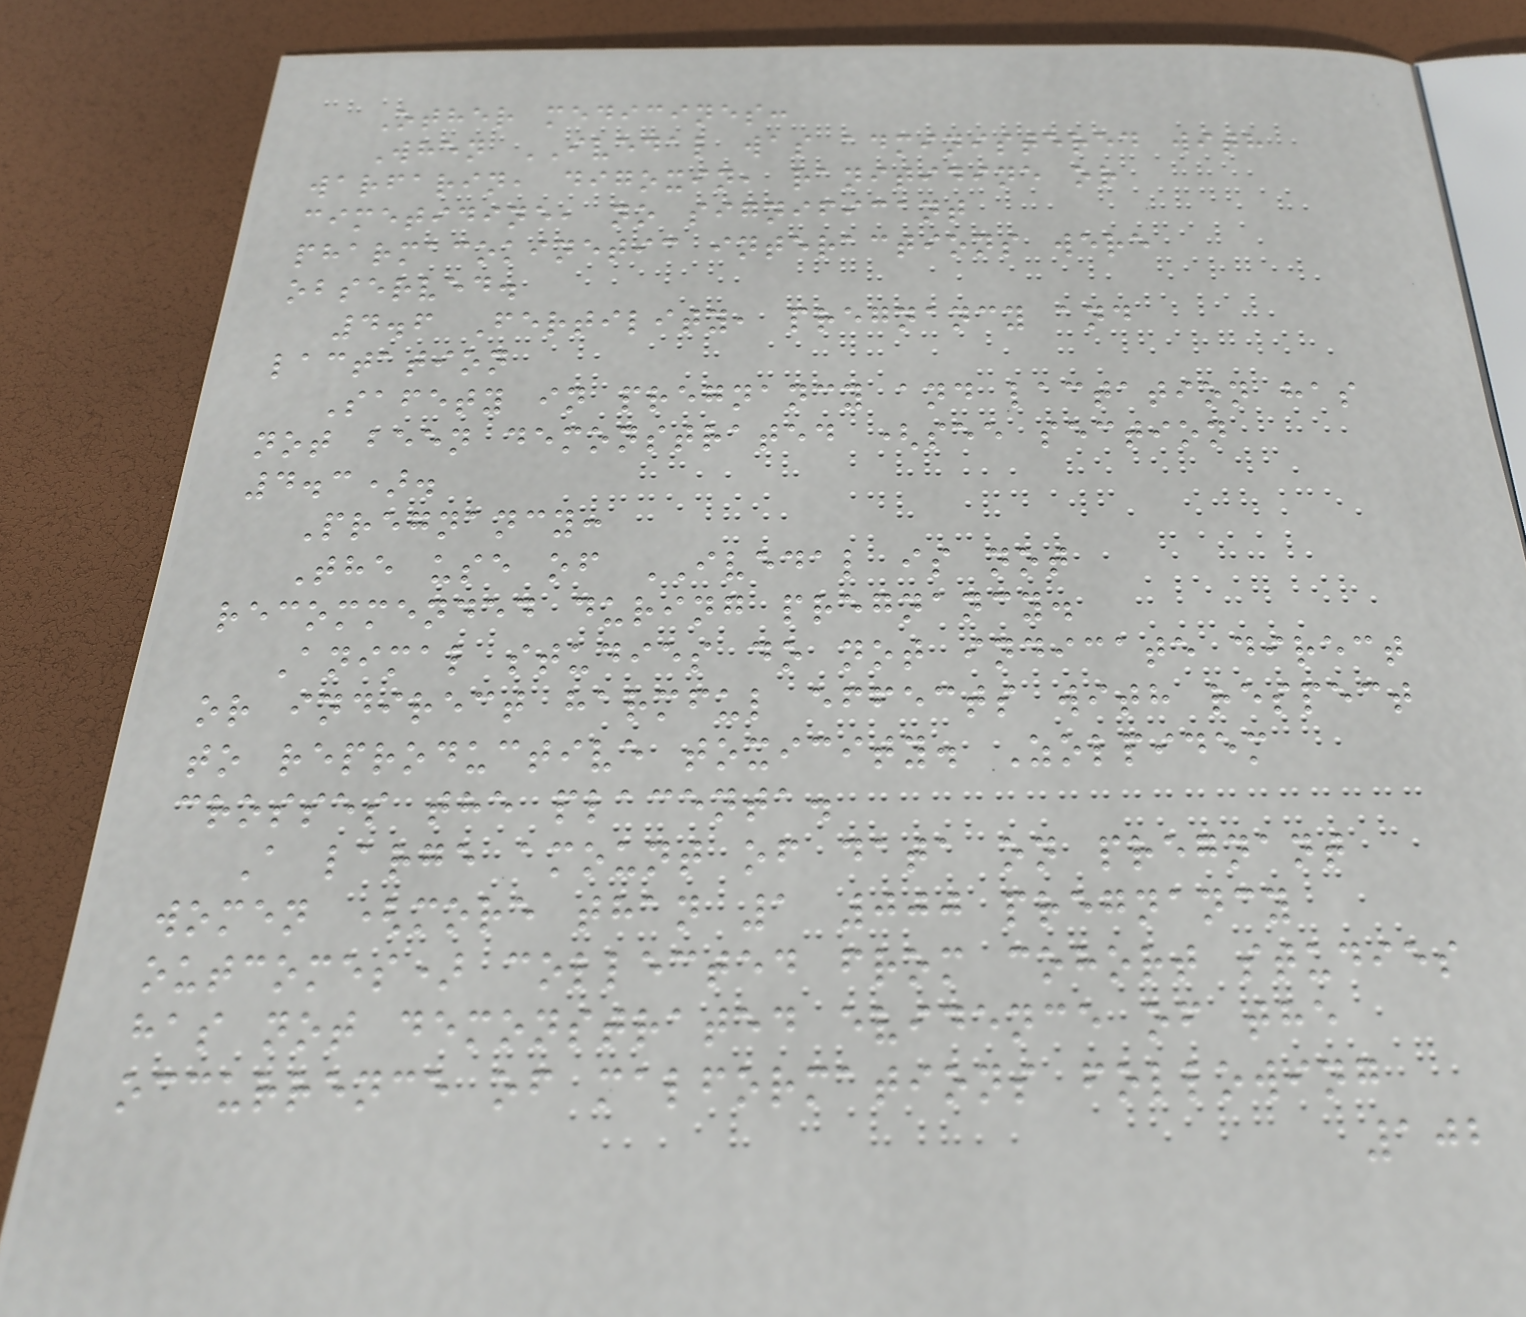Other medicines:
When IVEDAL was administered with
warfarin, digoxin, ranitidine or
cimetidine, no significant
pharmacokinetic interactions were
observed.
4.6 Fertility, pregnancy and
lactation
Safety in pregnancy and lactation has
not been demonstrated (see section
4.3).
Pregnancy:
The use of IVEDAL is not
recommended during pregnancy.
Animal studies do not indicate direct
or indirect harmful effects with respect
to reproductive toxicity. Zolpidem
crosses the placenta.
A large amount of data on pregnant
women (more than 1 000 pregnancy
outcomes) collected from cohort studies
has not demonstrated evidence of the
occurrence of malformations following
102
